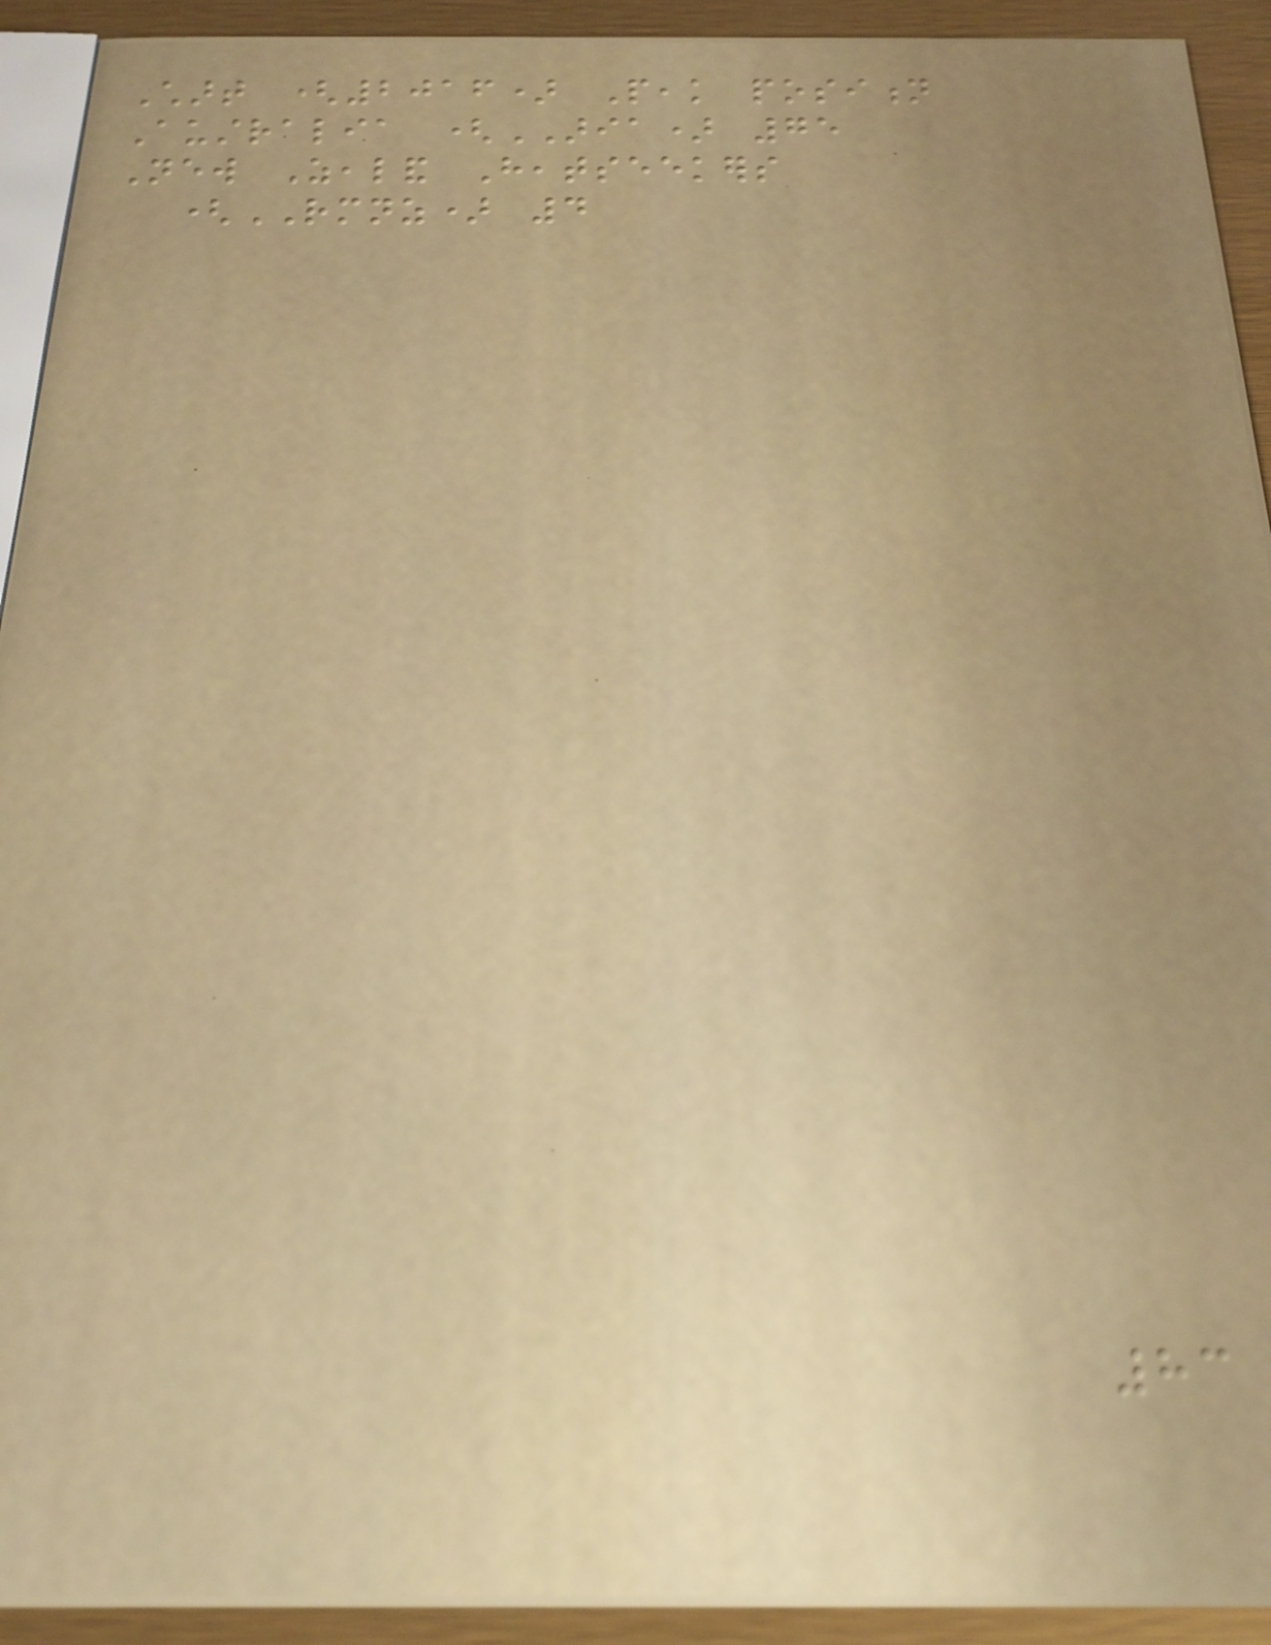Chart (2016) Peak position
Australia (ARIA) 75
New Zealand Heatseekers
(RMNZ) 4
83
